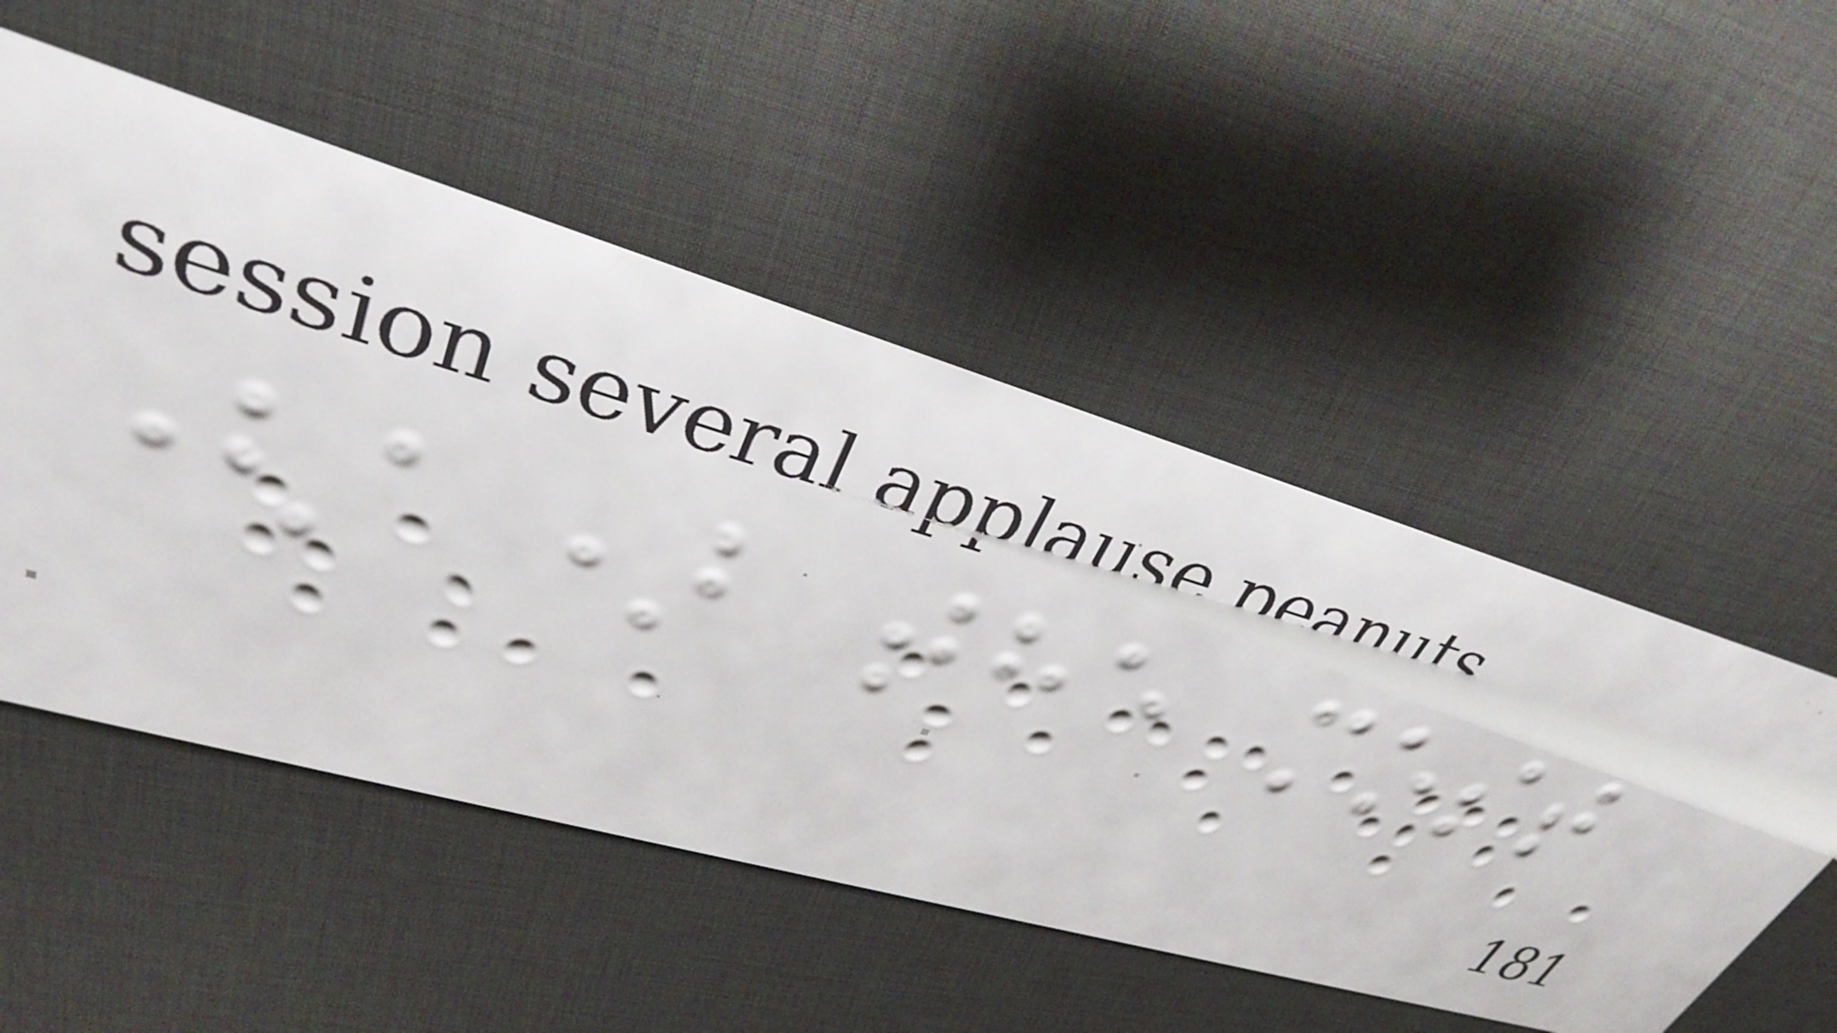(a) the most
